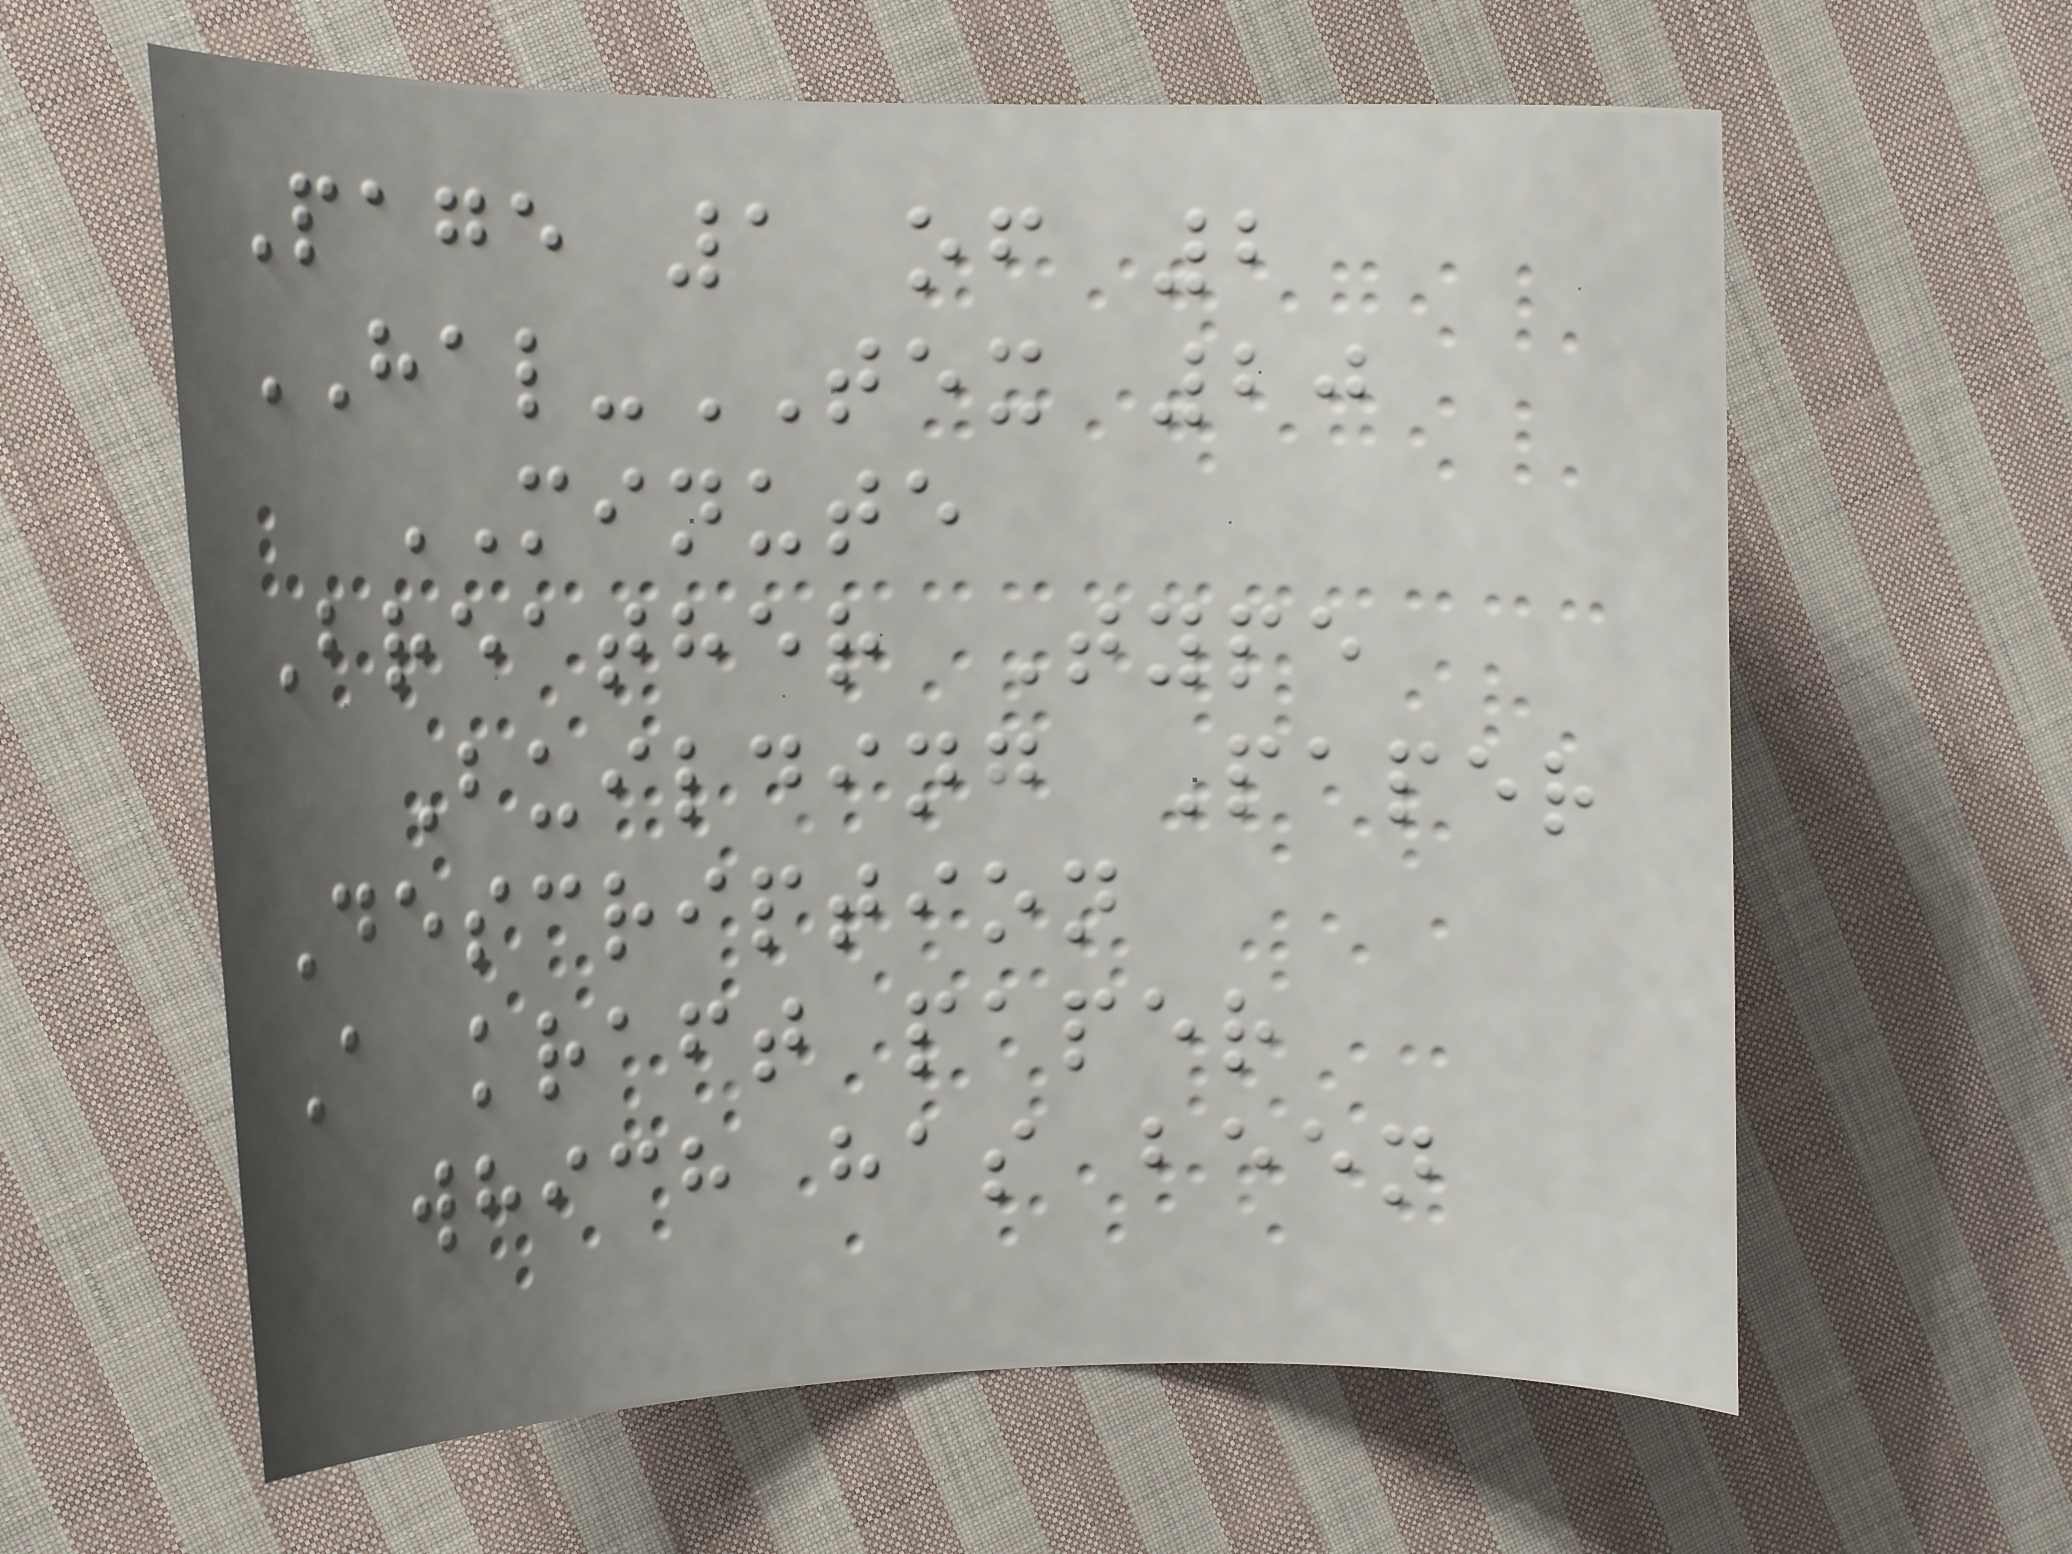Page 1 of 2
HAL-TEX 20
MINUTE
Breather Type
Building Paper
Description
A kraft paper
which has been
